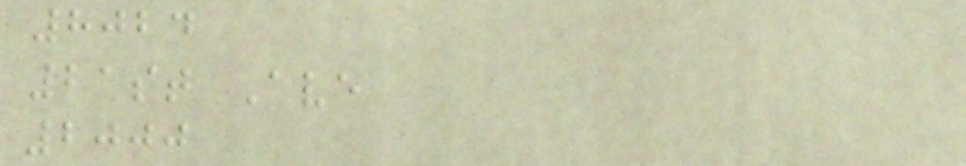8024
21st Ave
2000
